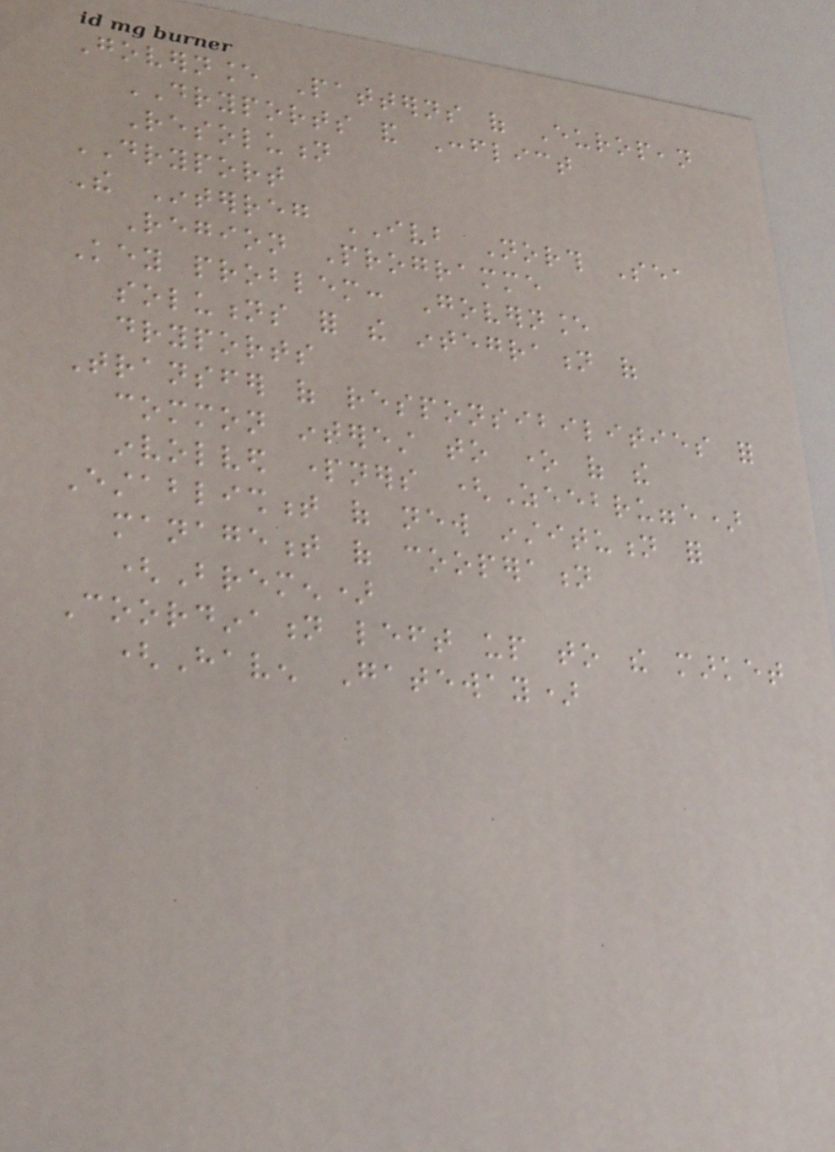Governance Patterns of European
DRYPORTS and Conflict
Resolution
DRYPORT
The Interreg IVB North Sea
Region Programme
Key problem: Governance
solutions for the integration of
dryports
Transfer of responsibilities for
common interest to one of the
involved partners (Zeebrugge)
Establishment of new institution for
management of cooperation
(Bremen)
Coordination left up to the market
(Haven Gateway)
